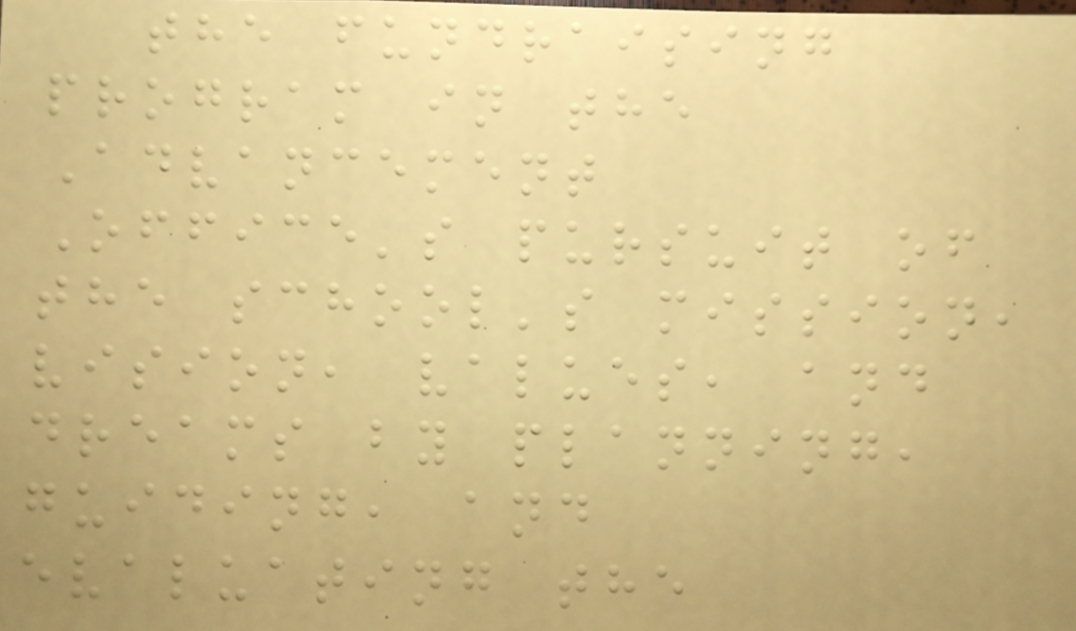the fundraising
program in the
Advancement
Office's pursuit of
the school's mission,
vision, values, and
dreams by planning,
guiding, and
evaluating the
